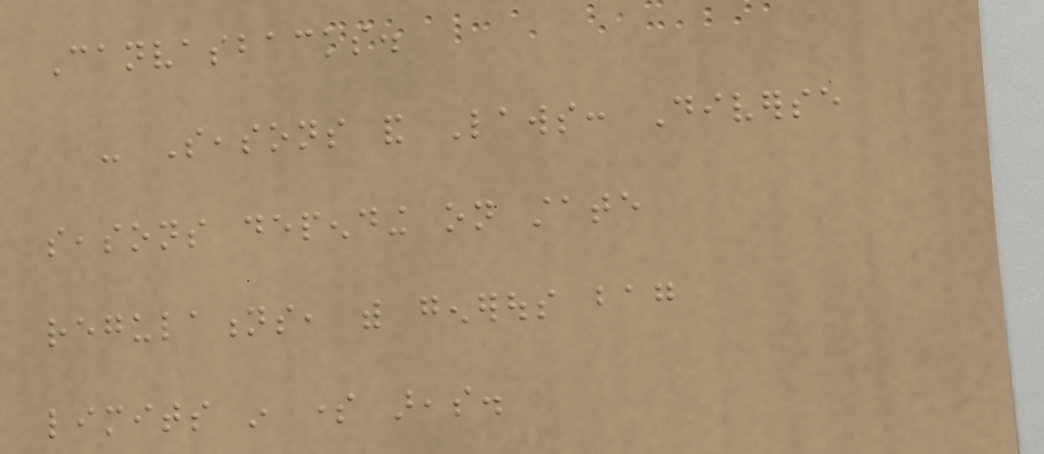Canvasbacks.
- Seasons and Laws: Diverse
seasons depending on state
regulations, with generous bag
limits in some areas.
